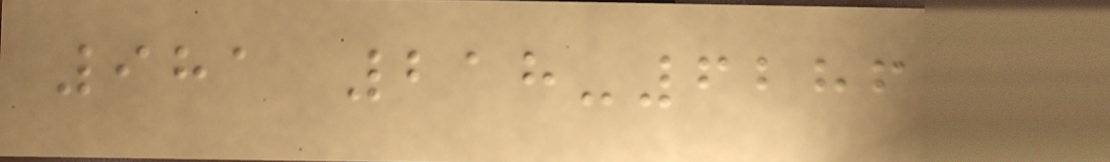981 218-6286
